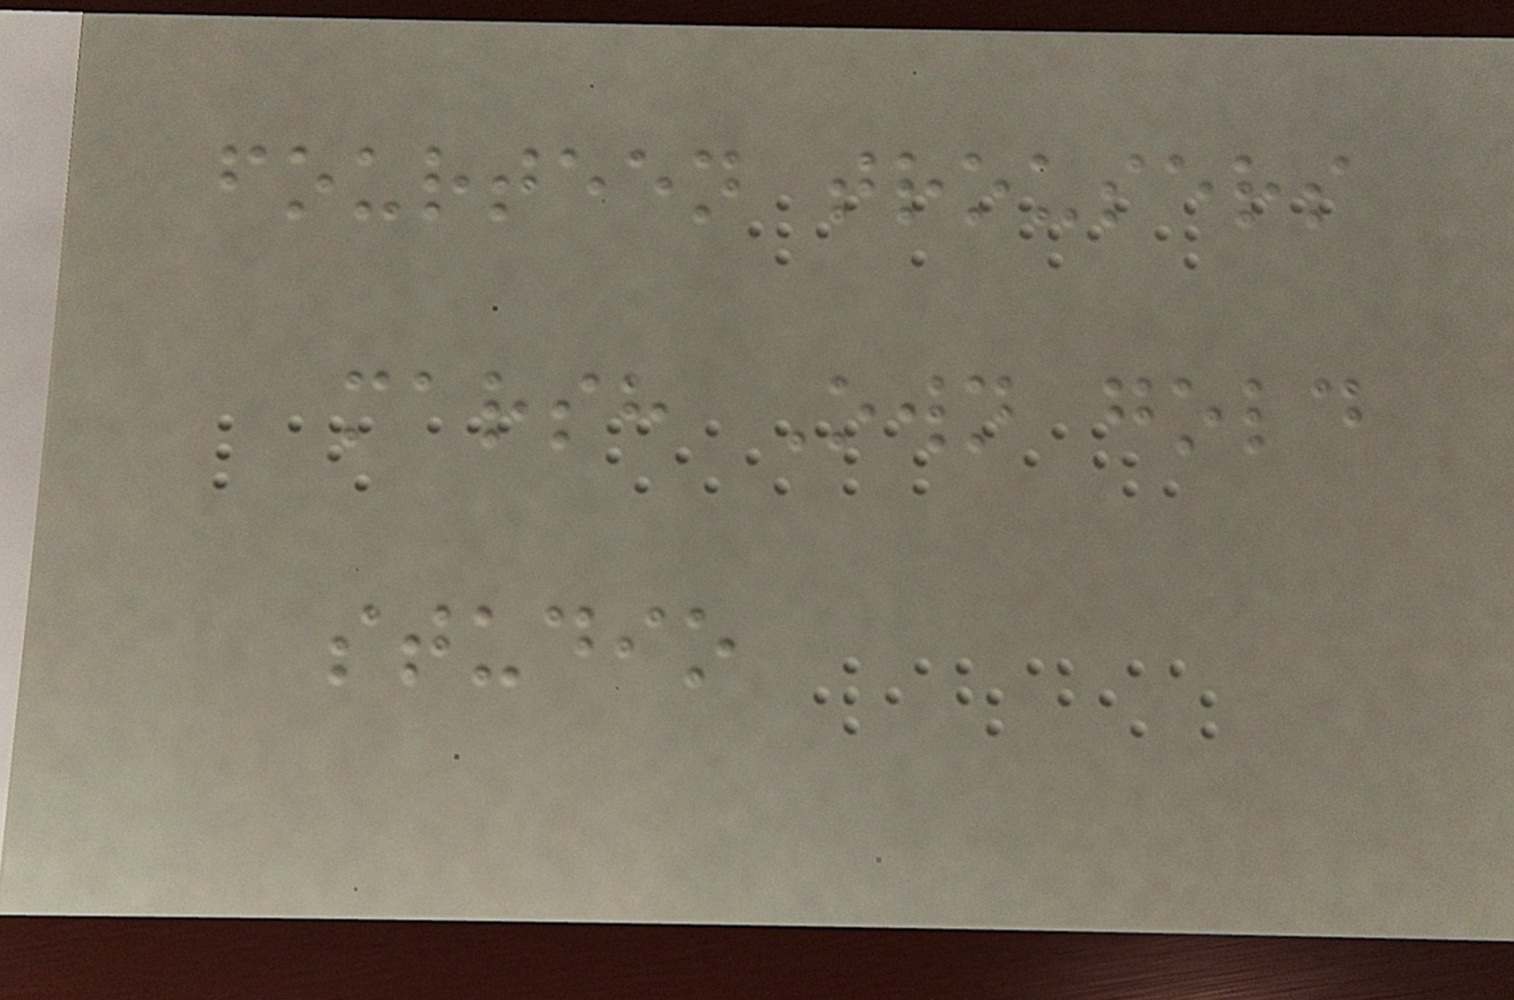fourteen trousers
marsh Own gold
studio
